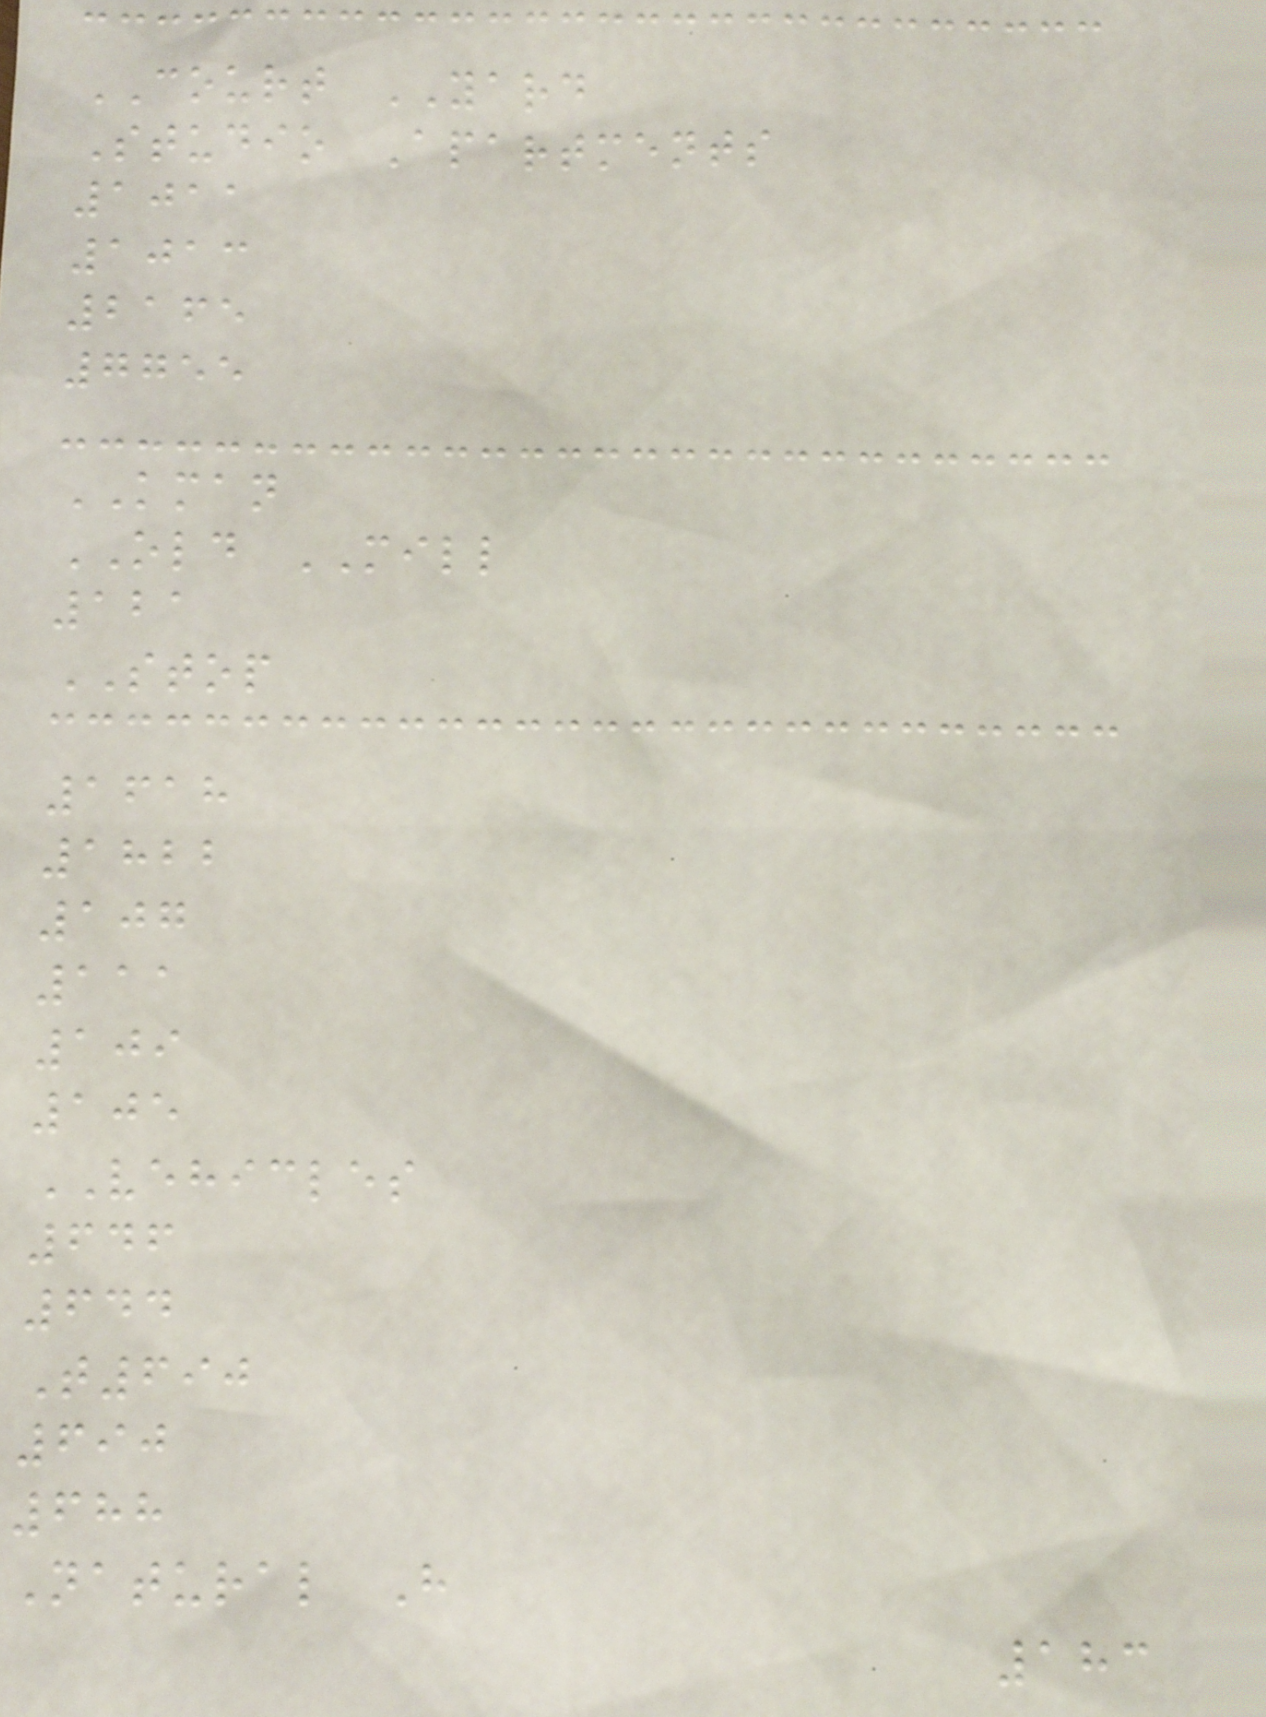COURT YARD
Studio Apartments
1011
1013
2165
7755
KMAN
OLD MILL
121
STOP
1618
1822
107
111
109
105
VEHICLES
646
644
T690
690
688
Natural H
183
